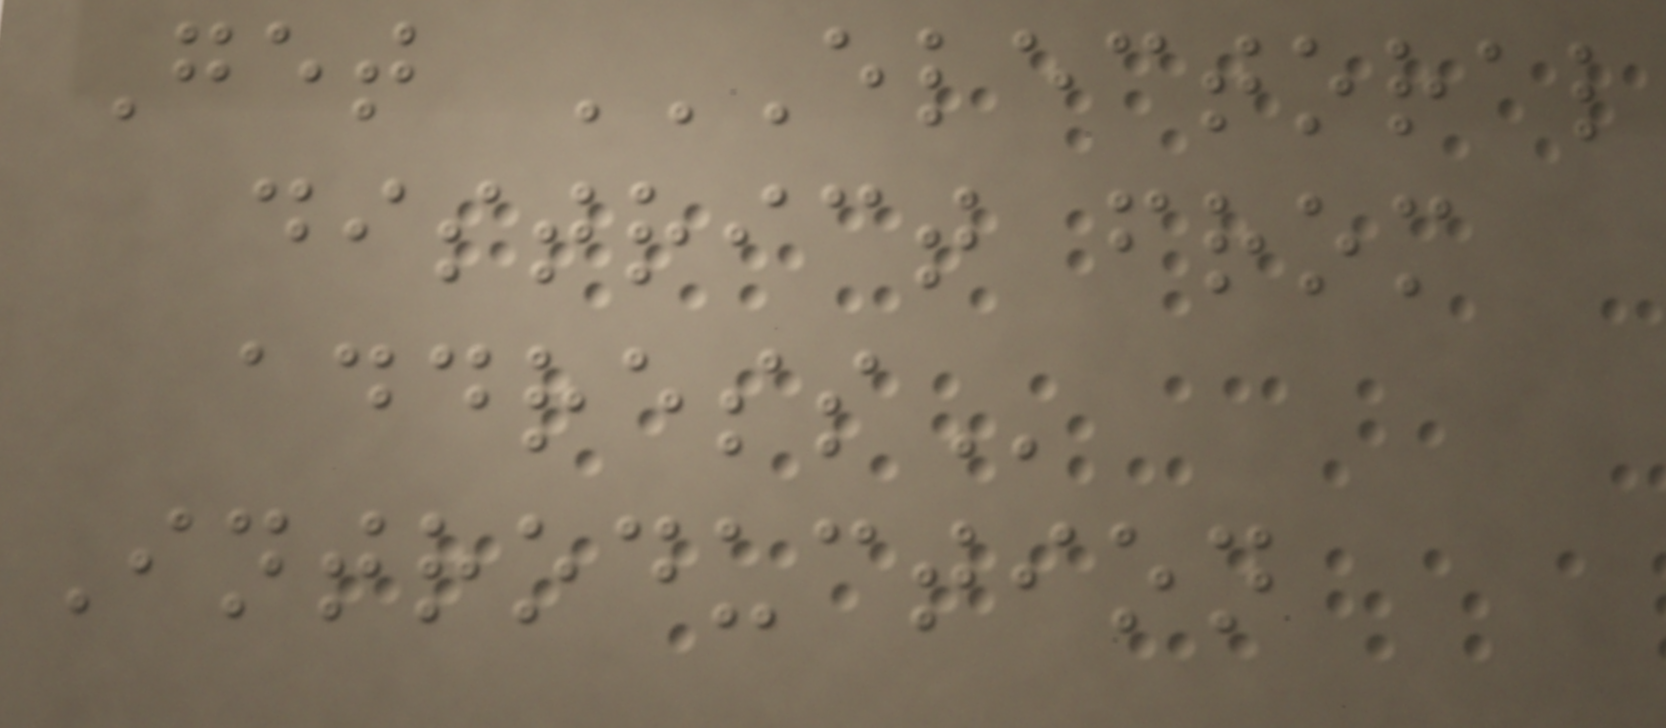Get ELECTORAL
DISTRICT FROM
ADDRESS
Introduction
